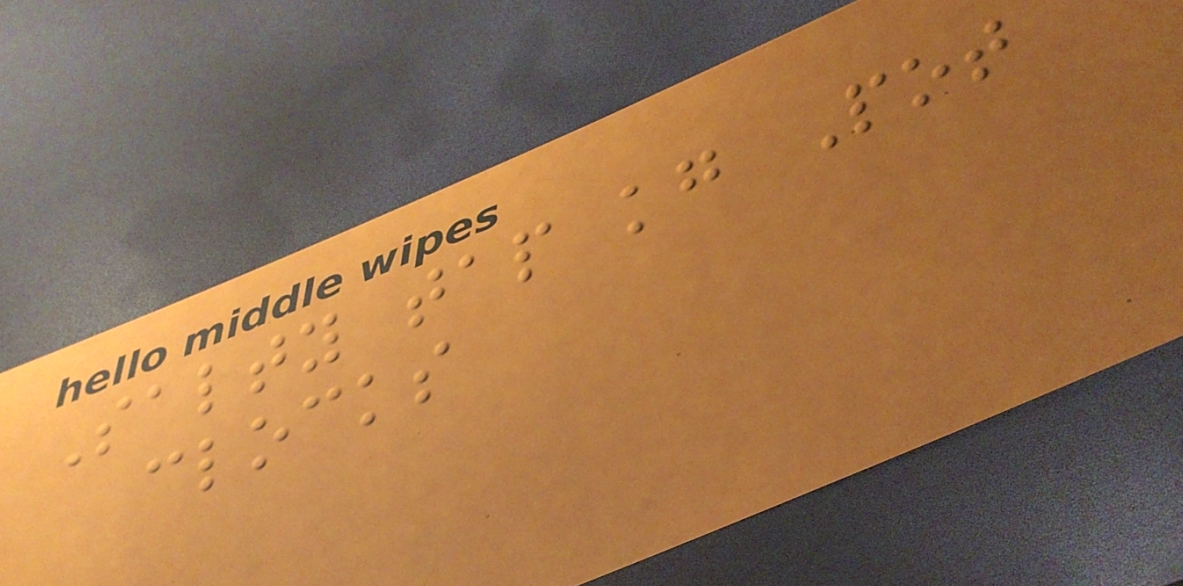Salty tap kg Pot
clocks
